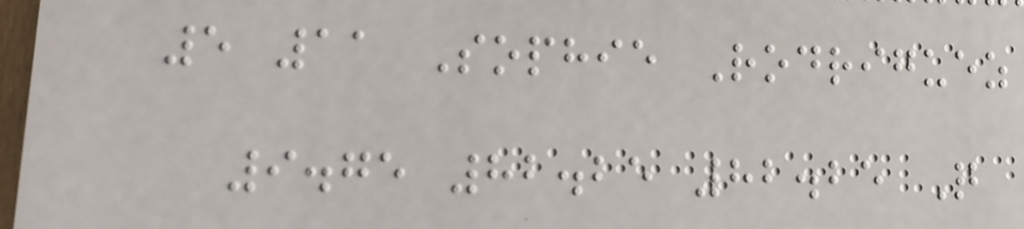5 11 Sophie Rodriguez
9.75 82.25 82.25 Q
